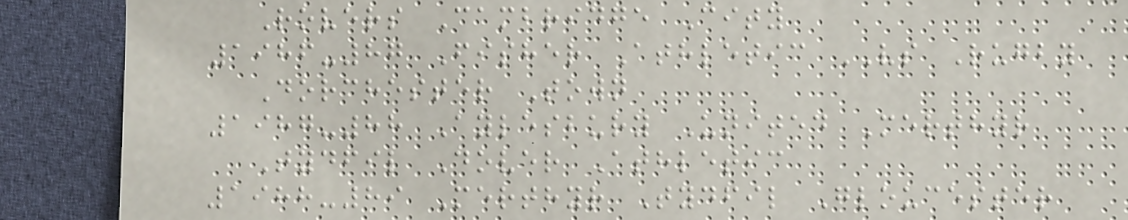Rovers Cambridge City
1986-87 Fisher Athletic VS Rugby
Dorchester Town
1987-88 Aylesbury United Merthyr
Tydfil Dover Athletic
1988-89 Merthyr Tydfil Gloucester
